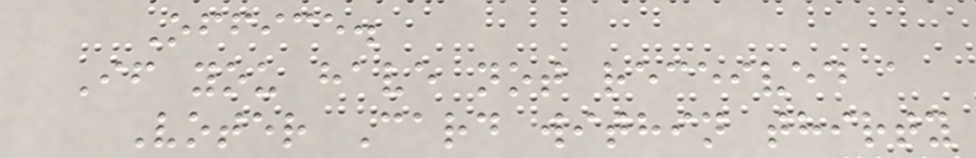Office.
If you have not received a
Voter Card within thirty
